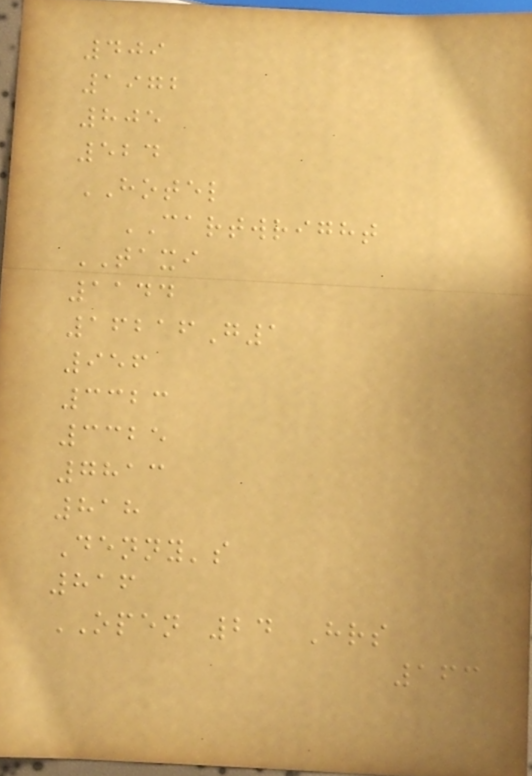409
1972
805
524
HOTEL
CARTWRIGHT
TAXI
1144
16216G1
956
3323
3325
7813
818
Denny's
816
OPEN 24 Hrs
163
